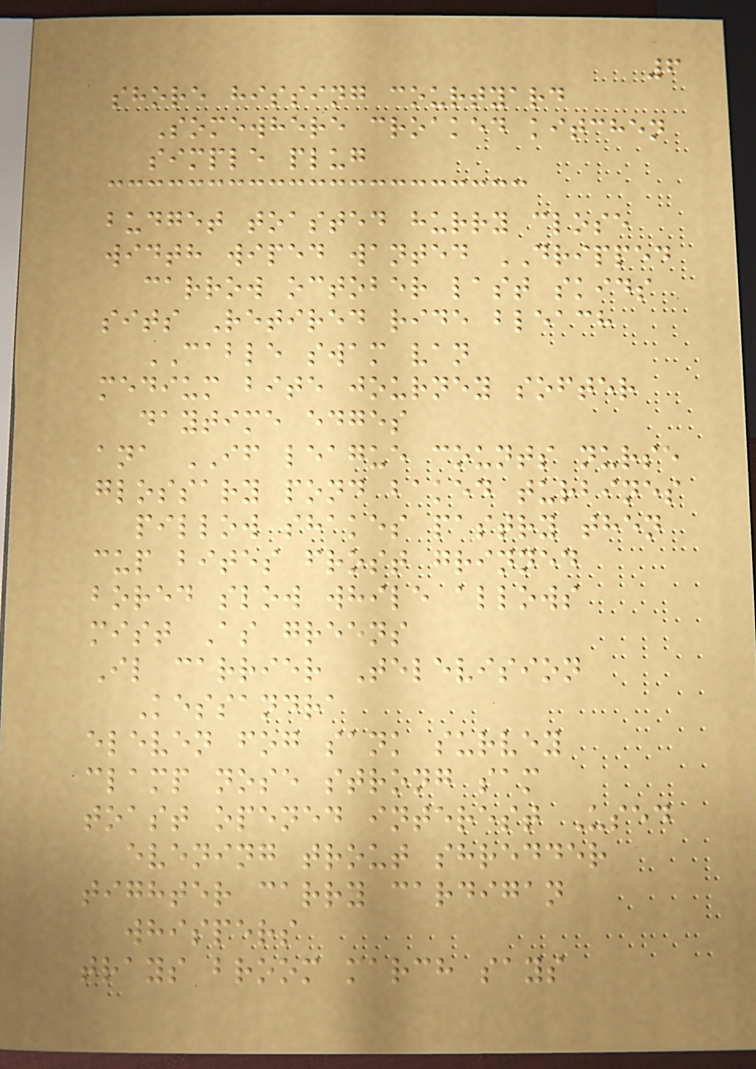6
shore hissing courtyard
Somewhere croaked kitchen
simple plug
budget toasted hurry close
width wiped wanted DRIPPED
carrow october last skids
sits Retired ride bleach
CABLE swam van
medium bite journey softer
daytime edges
ana IF league counts nurse
glossary pond baked turbines
pillow shakes pastry then
cup bites frost grinned
bored slow while allows
mist As greens
Il carrier Television
Kessandra
eleven fog sank survey
clamp nose strong sam
toast opened interest Used
evening trout shredder
tighter carry cardigan
whispers
trays broom march says
